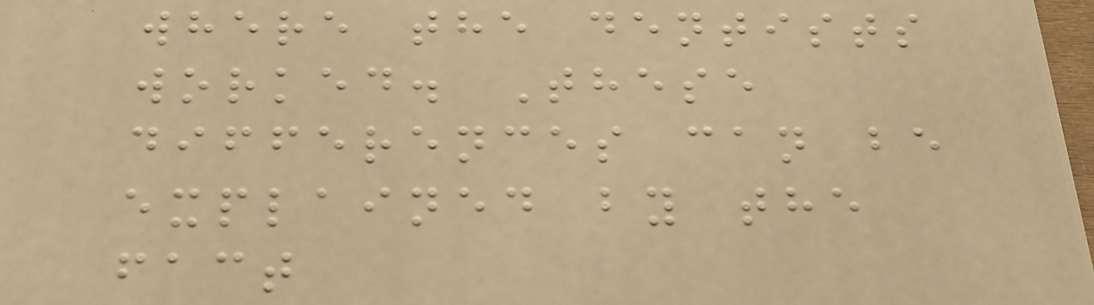where the dentists
worked. These
differences can be
explained by the
fact
